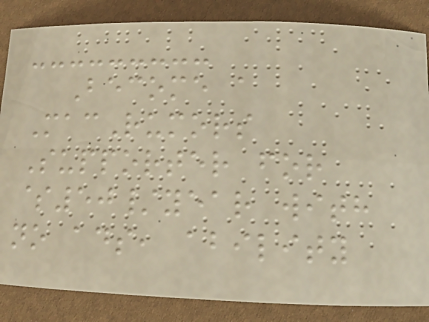Become a
MacRumors
Supporter for
$50/year with
no ads, ability
